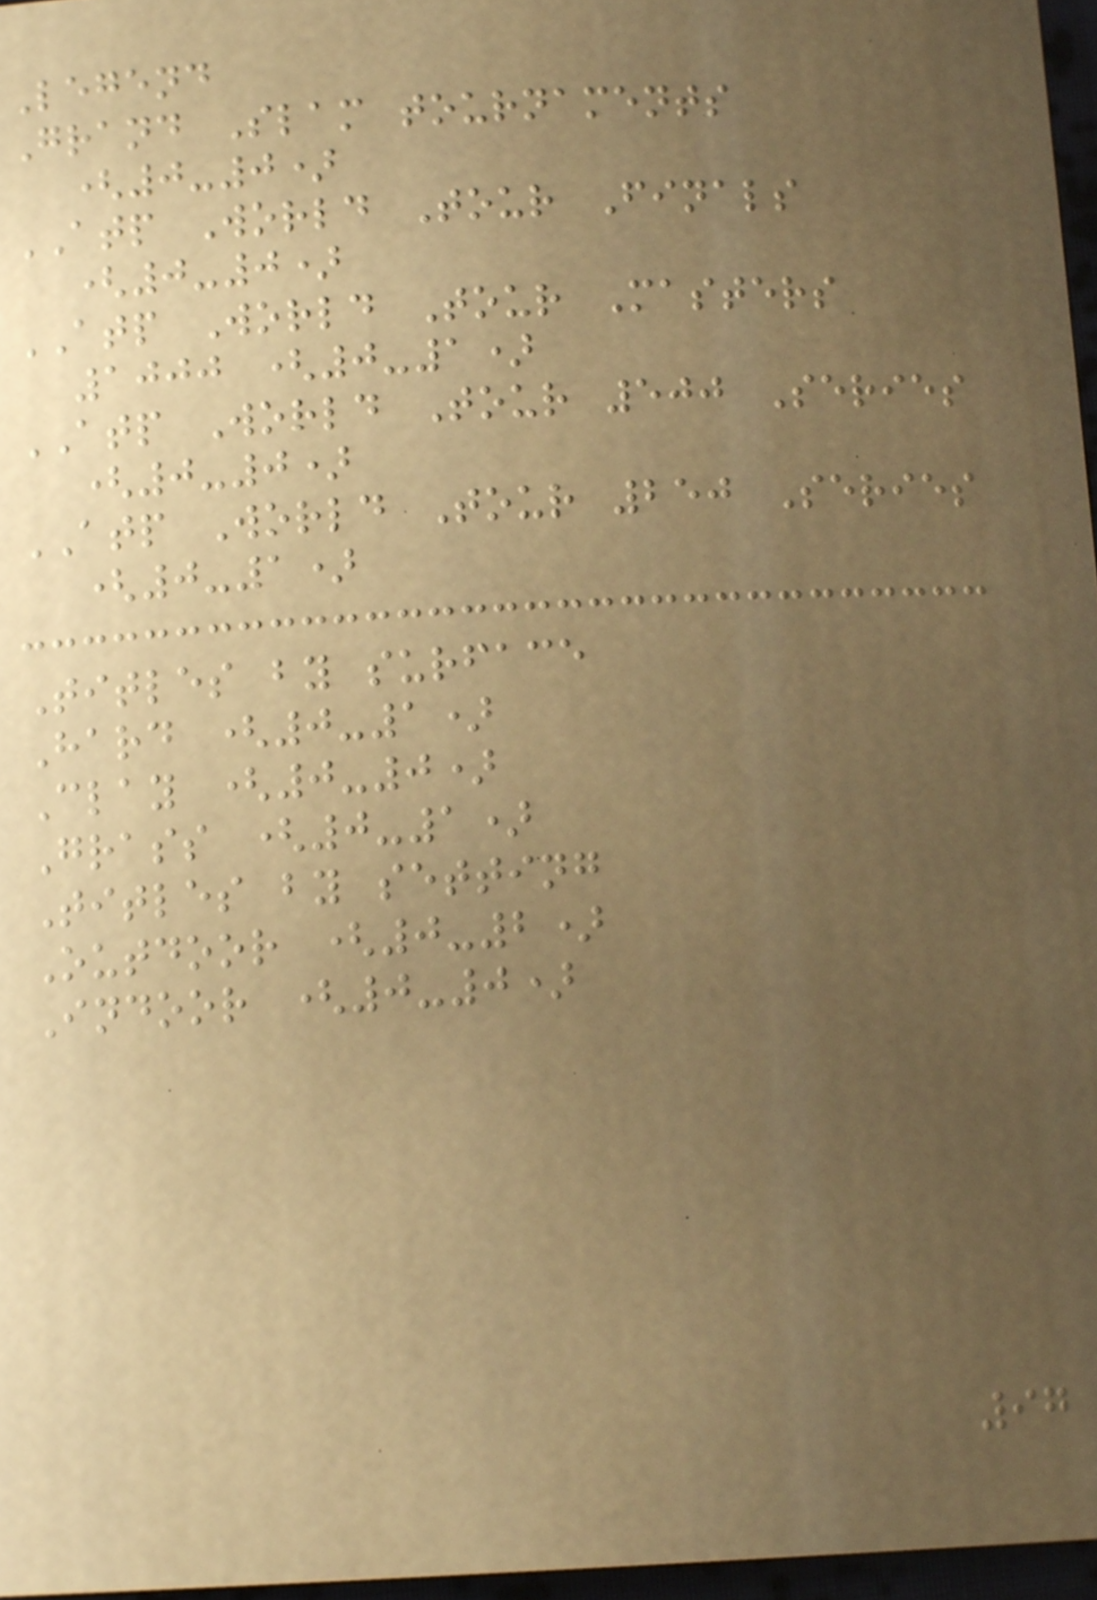Legend
Grand Slam tournaments
(0-0)
ATP World Tour Finals
(0-0)
ATP World Tour Masters
1000 (0-1)
ATP World Tour 500 Series
(0-0)
ATP World Tour 250 Series
(0-1)
Titles by surface
Hard (0-1)
Clay (0-0)
Grass (0-1)
Titles by setting
Outdoor (0-2)
Indoor (0-0)
97
